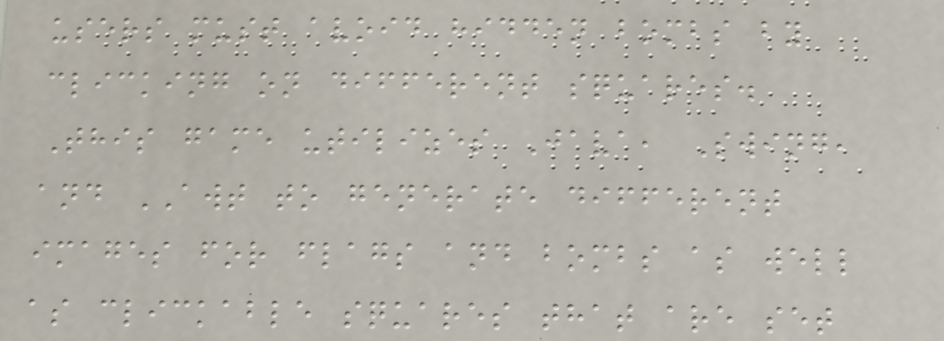users must avoid hidden bombs by
clicking on different squares.
This game utilizes Java, Swing,
and AWT to generate different
images for flags and bombs as well
as clickable squares that are set
